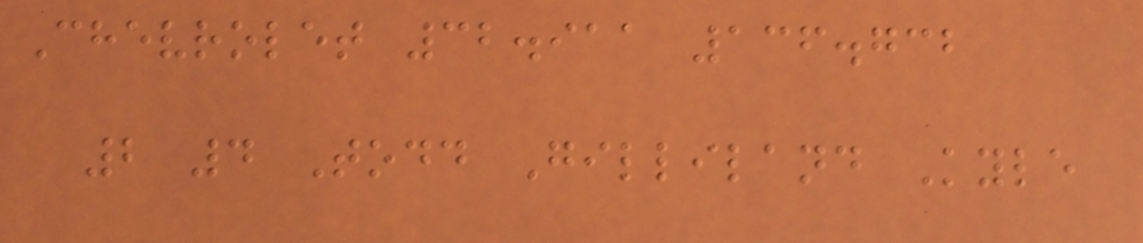Chevrolet 32.911 136.732
2 4 Todd Gilliland Kyle
